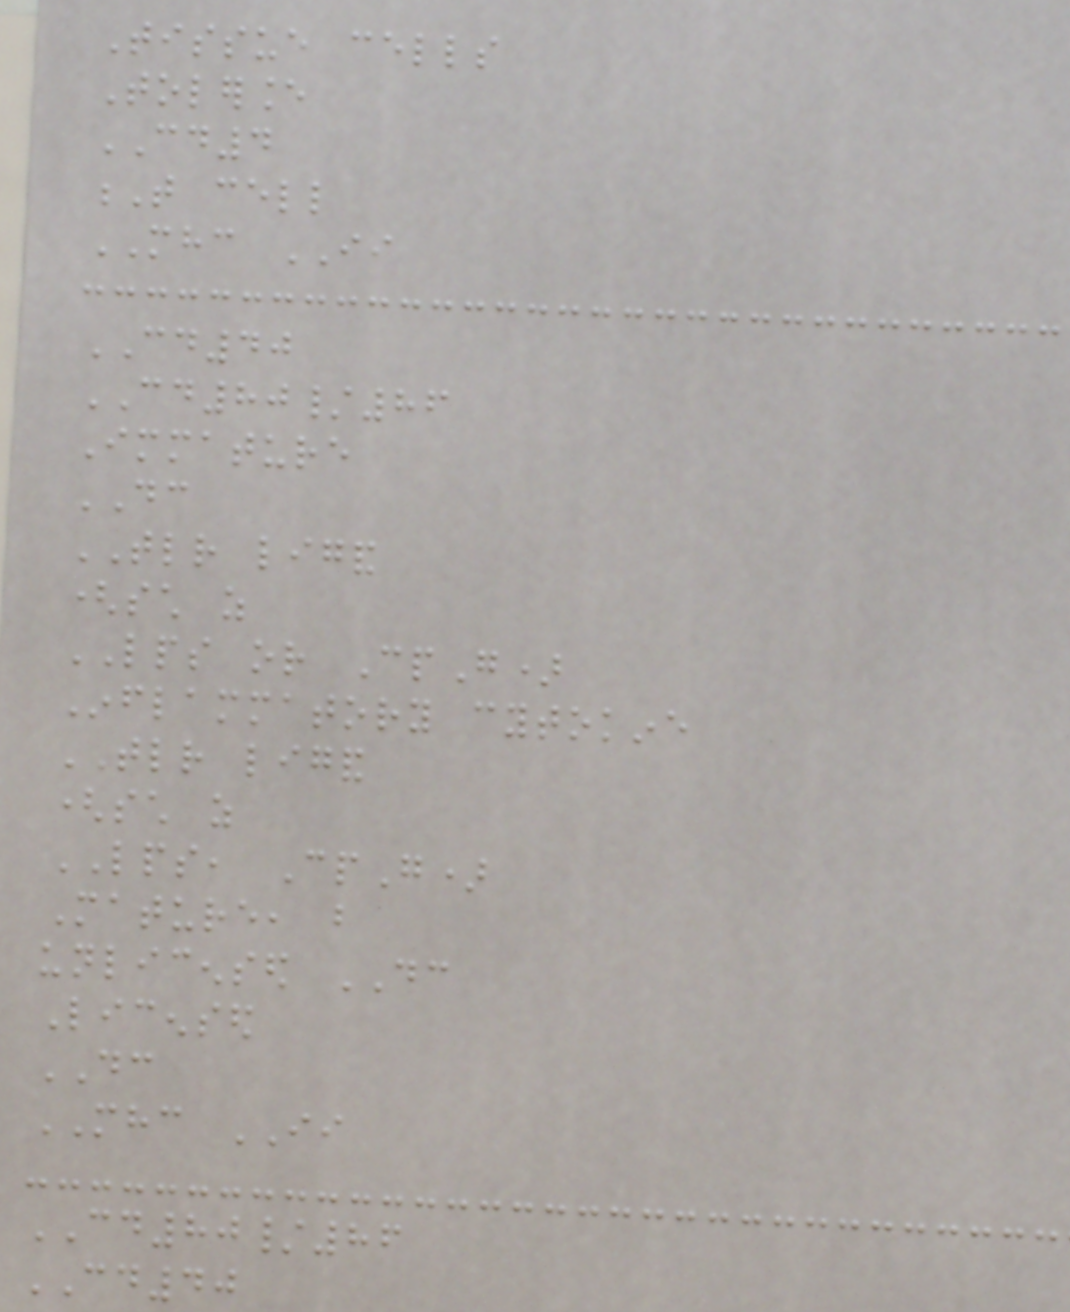Tissue cells
Tolerance
CD4
T cell
MHC II
CD40
CD80/86
Immature
DC
TLR ligand
(such as
LPS or CpG)
Inflammatory cytokine
TLR ligand
(such as
LPS, CpG)
Mature, but
unlicensed DC
Licensed
DC
MHC II
CD80/86
CD40
